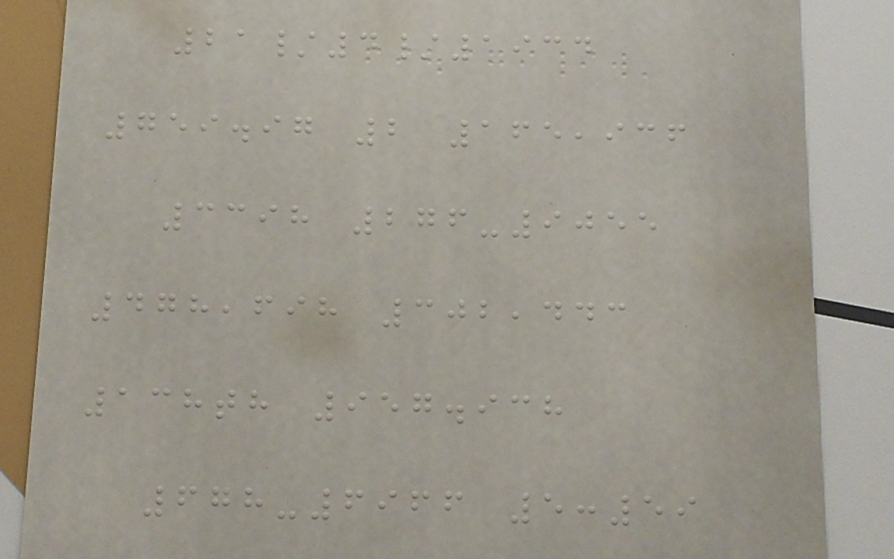21/4/1934
759.97 2 165,936
3398 276-9055
478,698 302,443
138th 957.938
678-6966 5:59
